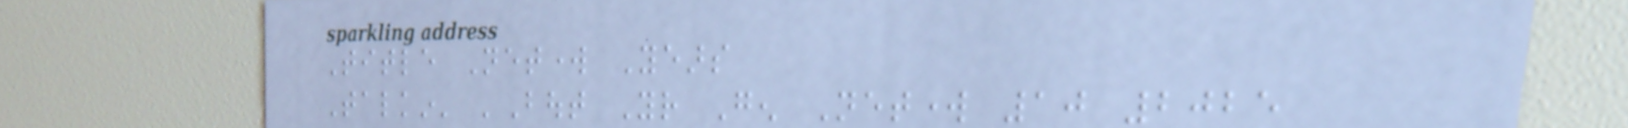Title Network Years
Talkin' 'Bout Your Gen Network 10 2025
